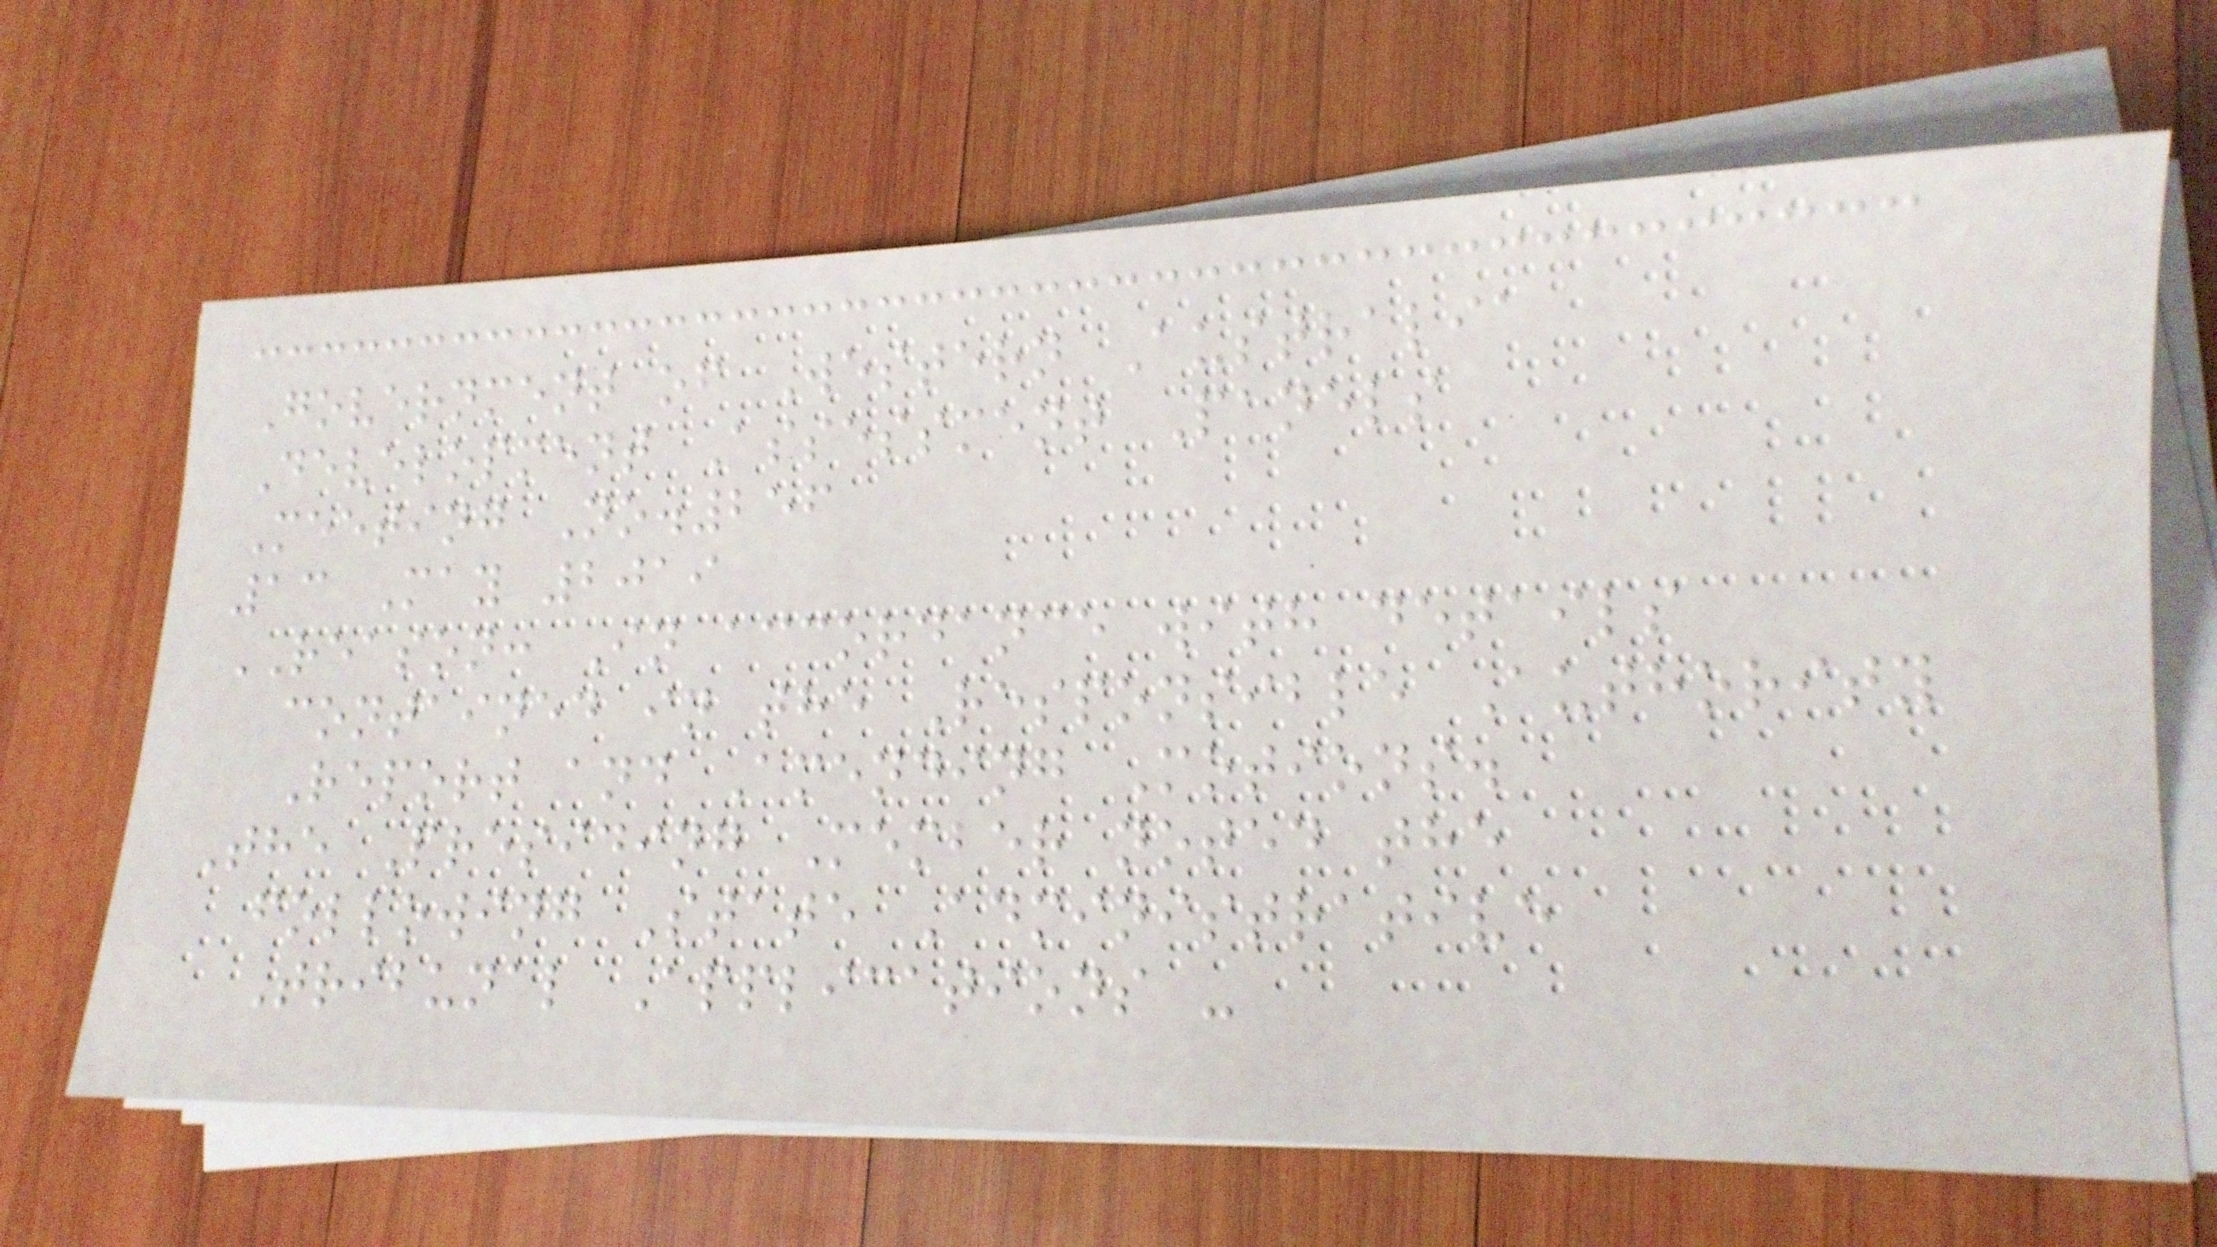Government of Western Australia
Development Assessment Panels
Meeting No.256
13 May 2019
REASON: In accordance with details
contained in the Responsible Authority
Report and Amending Motions.
The Presiding Member noted the
following State Administrative
Tribunal Applications -
